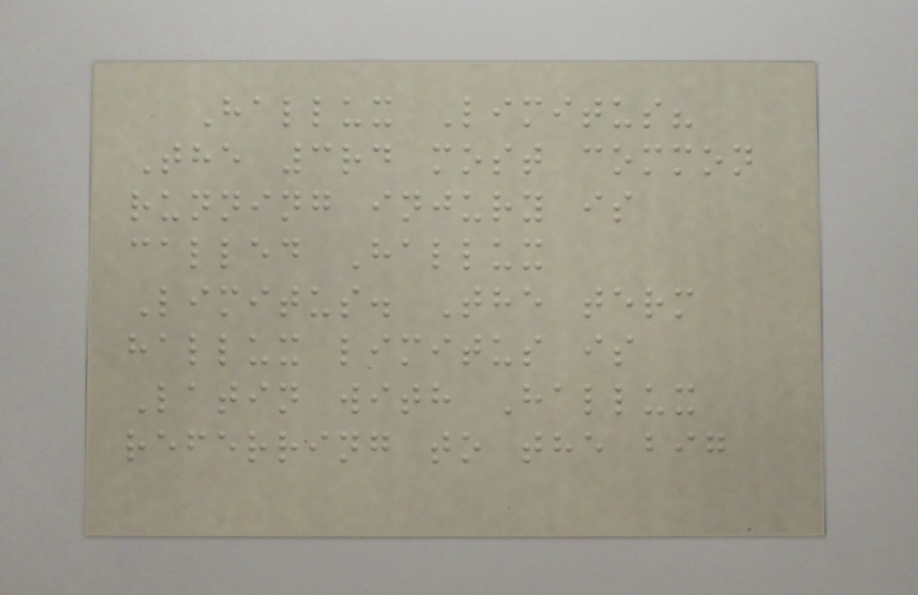Hallux Limitus?
The 3rd most common
running injury is
called Hallux
Limitus. The term
hallux limitus is
Latin with Hallux
referring to the big
